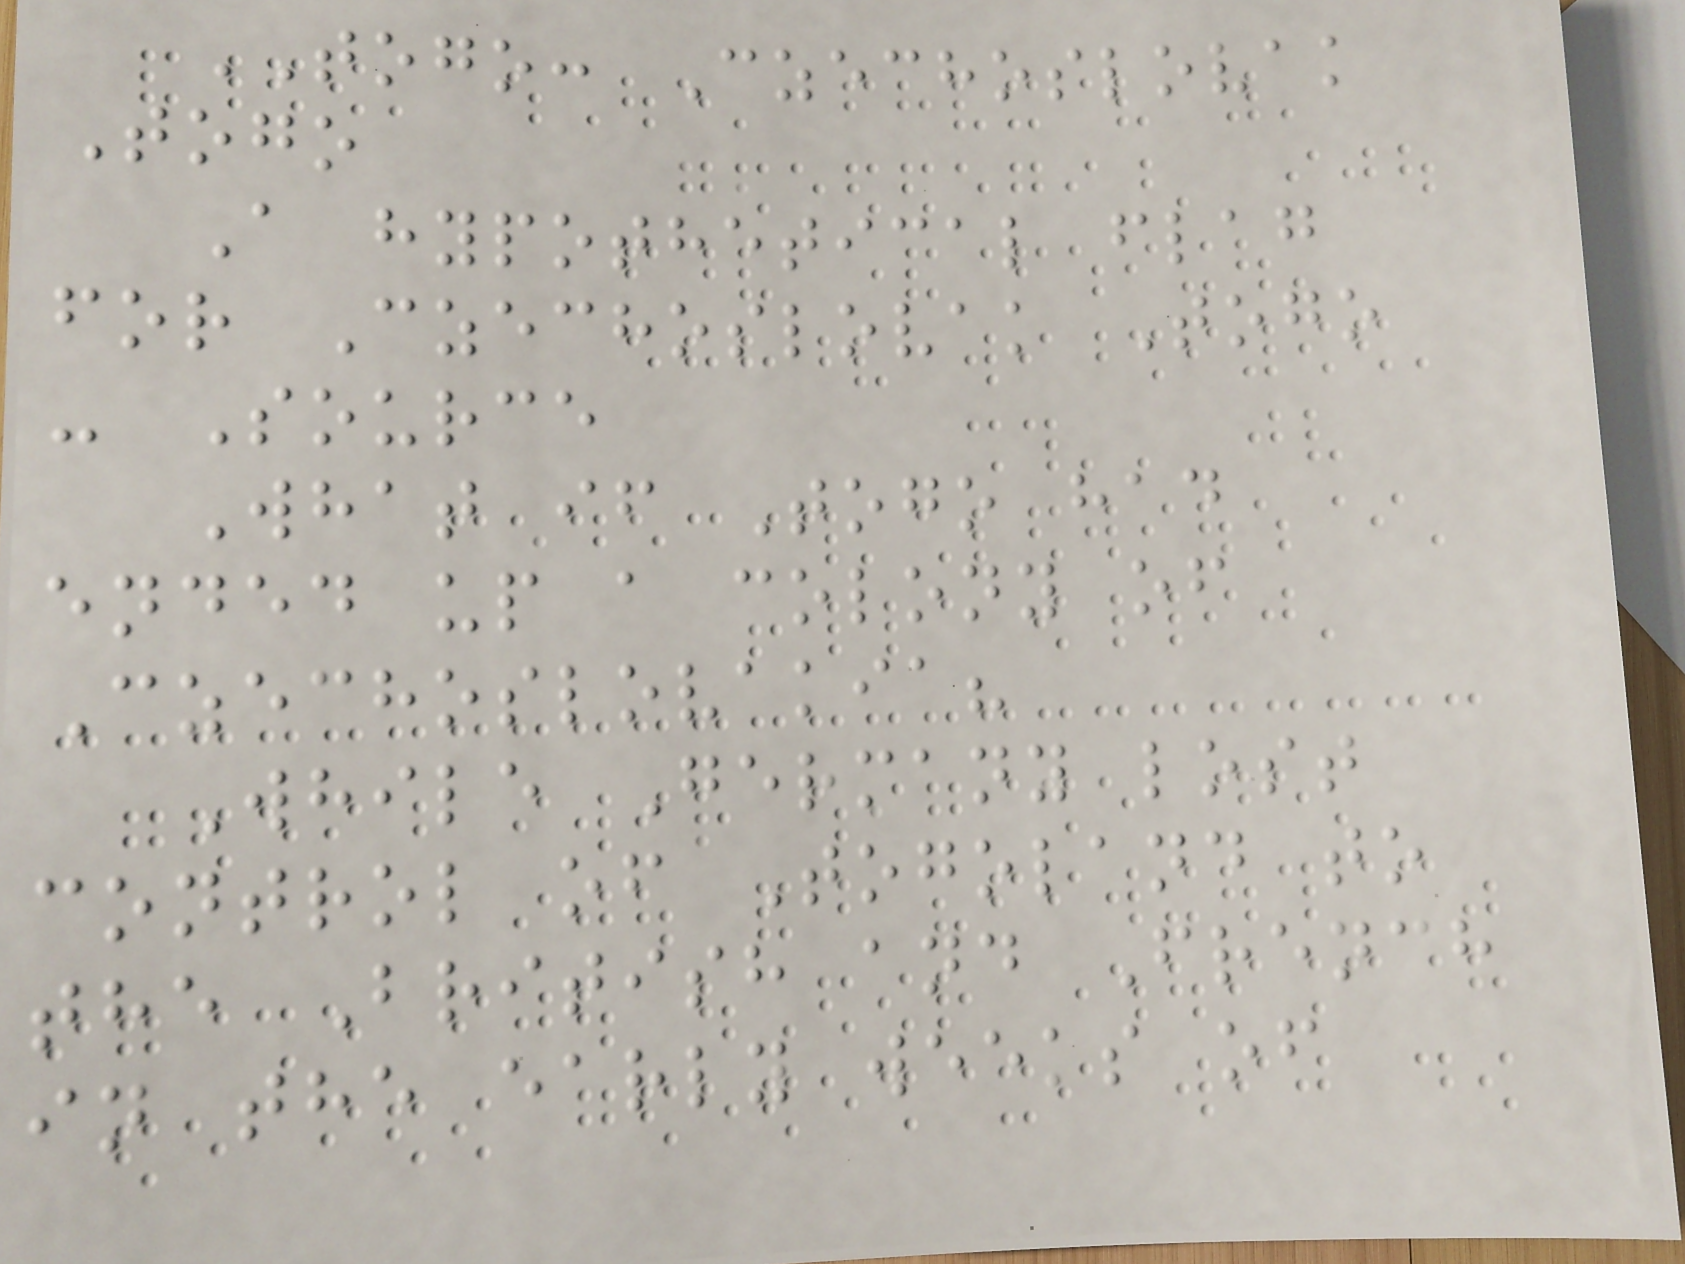TOGO: Czechoslovak
Togo
A hypothetical flag
for Czechoslovak Togo
- Source
What if Togo had
ended up a colony of
Czechoslovakia?
While Germany lost
control of Togoland to
the British and French
in the early weeks of
